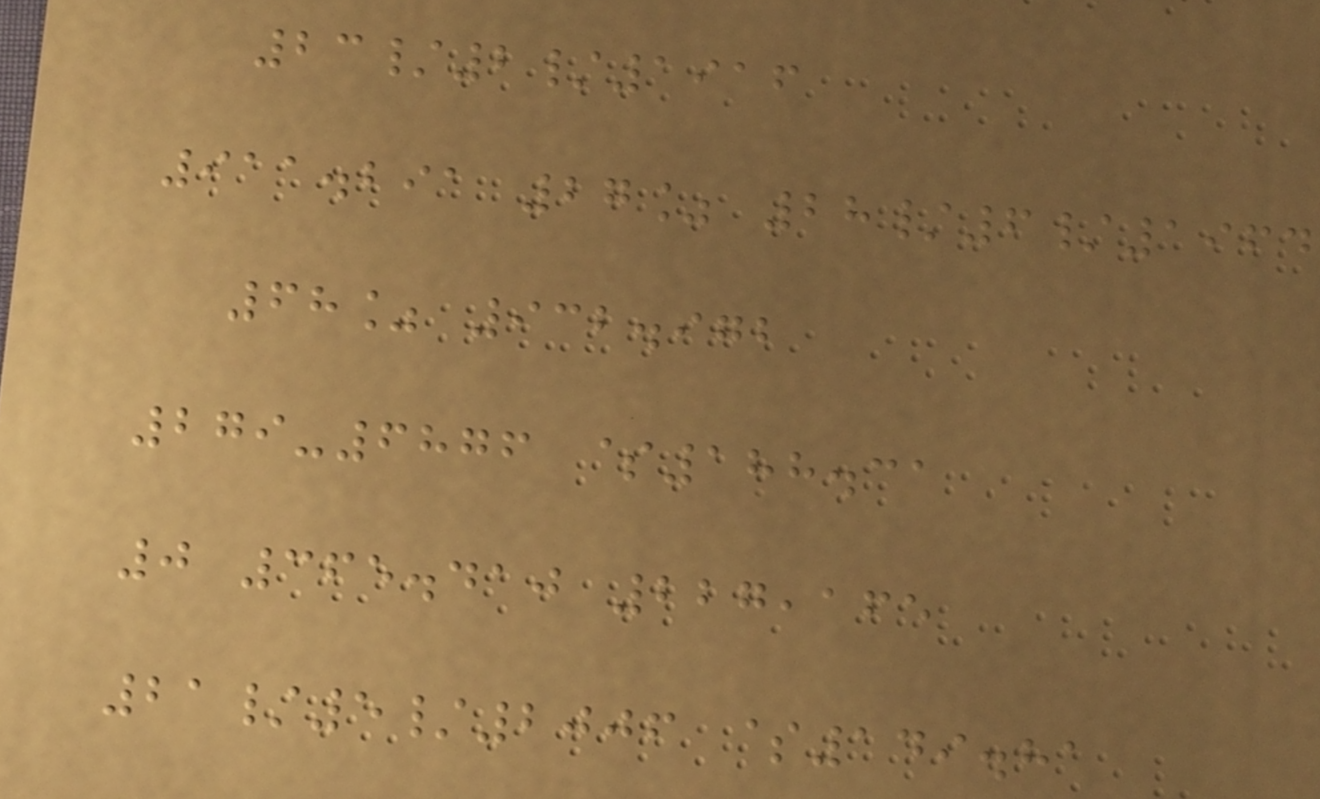23/2/1916
911.291 27% 28/6/1964
68% 932.972
279-6876 $188.31
0 365.410 227,165
21/5/2006 $149.81
